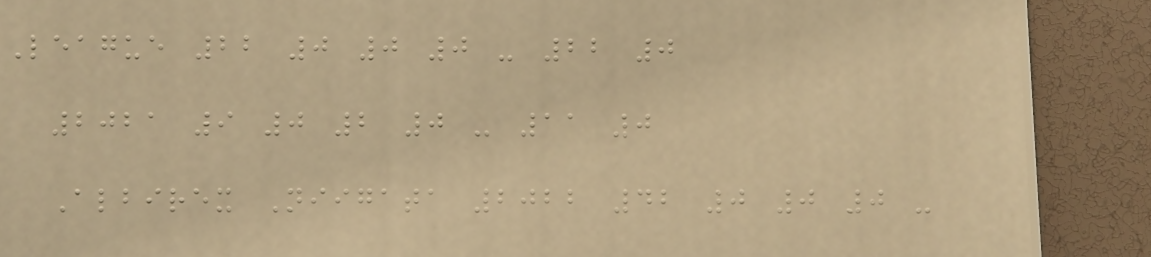League 22 0 0 0 - 22 0
2021 9 0 2 0 - 11 0
Albirex Niigata 2022 42 0 0 0 -
